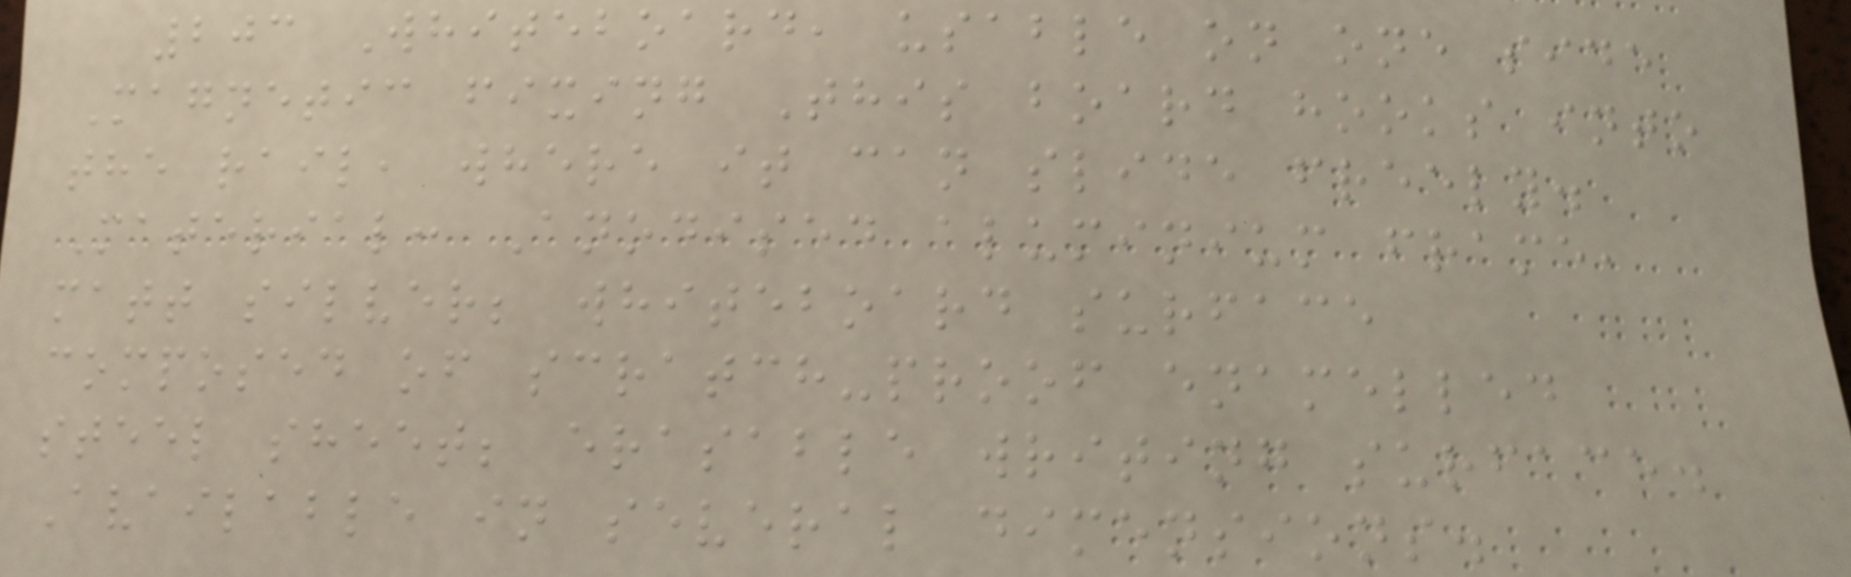203 Whiteboard, usable on one side
Magnetic fixing This board hooks into
the rail, where it can slide freely.
Material: Anodised aluminium frame,
matt silver; whiteboard surface
composed of scratch-proof enamelled
steel sheet; erasable writing surface.
Available in several dimensions.
